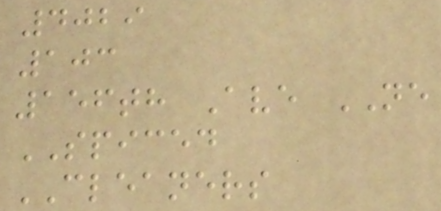4029
103
156th Ave NE
SPICED
CLEANERS
